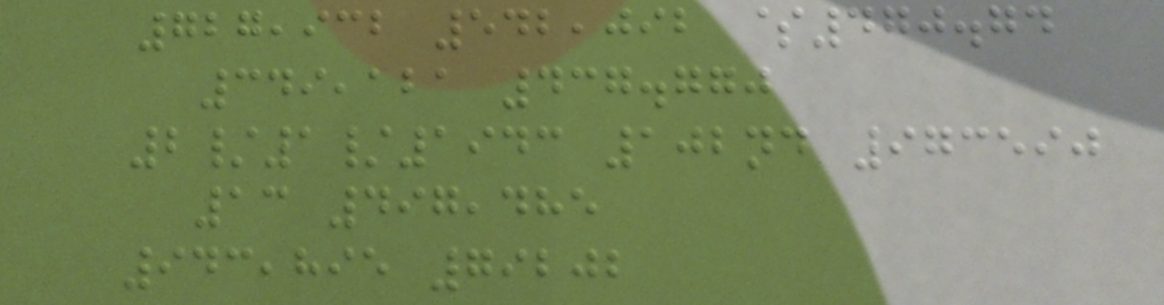727,932 542,092 $470.74
349,121 437.770
2/1/1943 102nd 973590
13 497,485
943,895 79202
